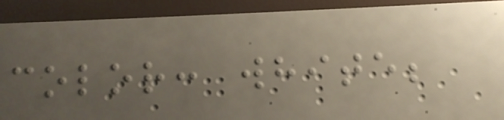color: white;
